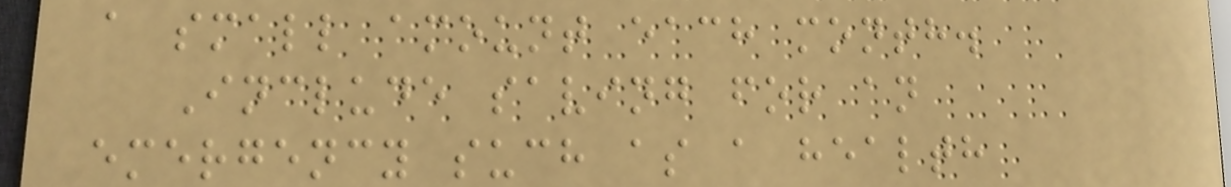a small amount each month.
Include saving for an
emergency such as a health
